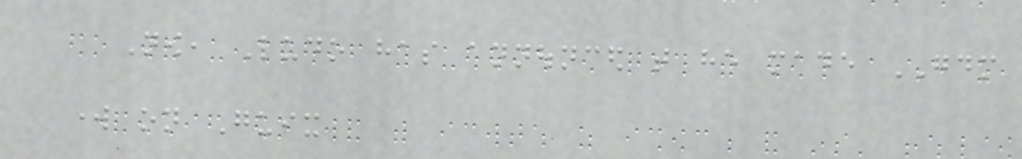Now, Ludo has announced that he made GDM
work on Guix
